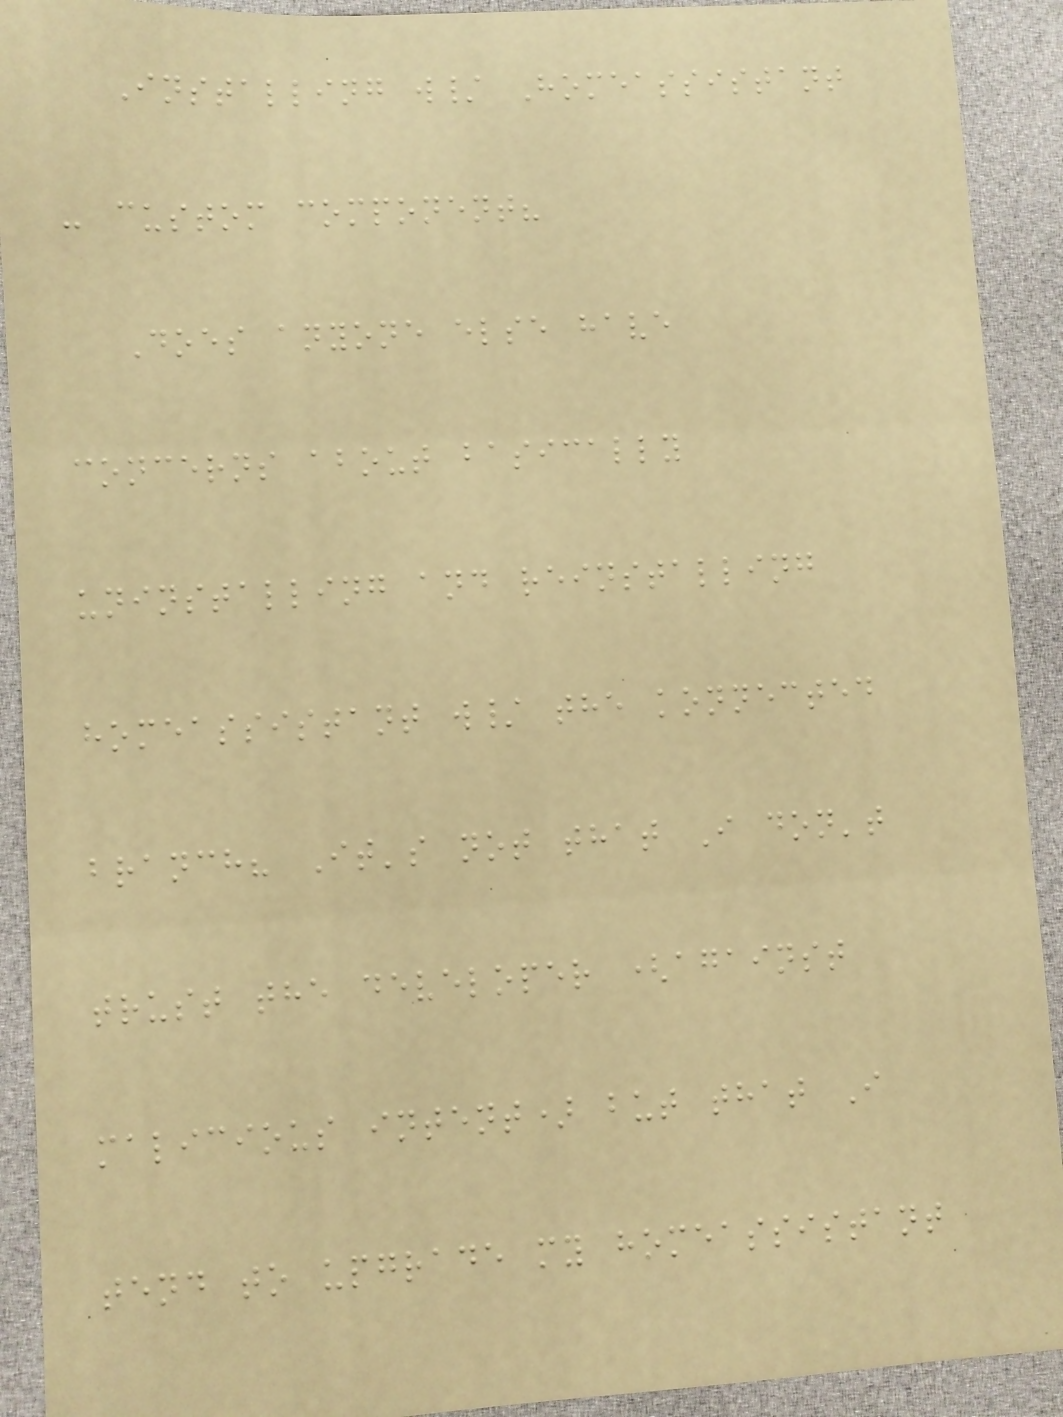Installing w/ Homeassistant
- custom component?
Does anyone else have
concerns about basically
uninstalling and reinstalling
homeassistant w/ the konnected
branch? It's not that I don't
trust the developer (against
malicious intent) but that I
tend to upgrade my homeassistant
